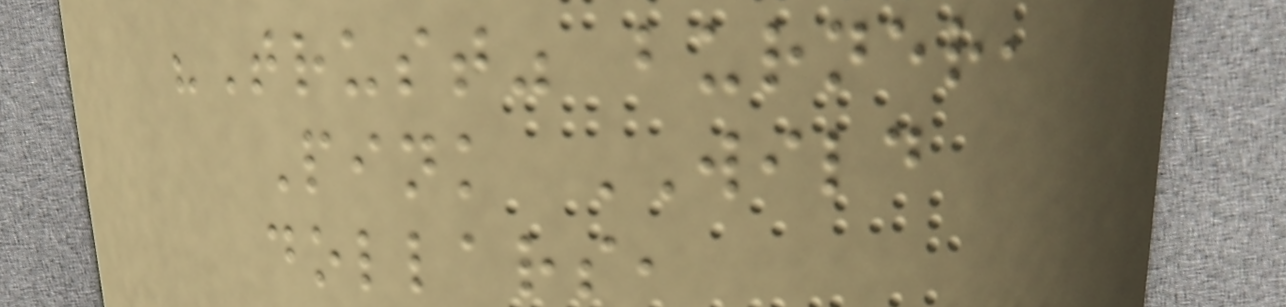"Trust" burner,
Pink WILD
dollars,
